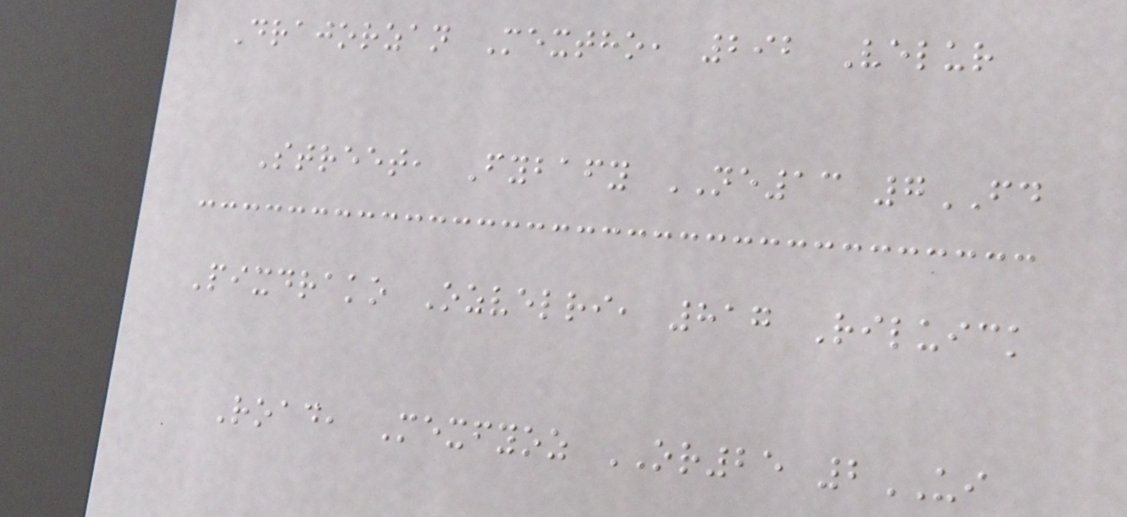Drajorzan Mextho, 292 Velur
Street, Fybafy NE13 7FD
Pixdrako Ozvelri, 817 Riluick
Road, Mexfyoz OR25 2UI
